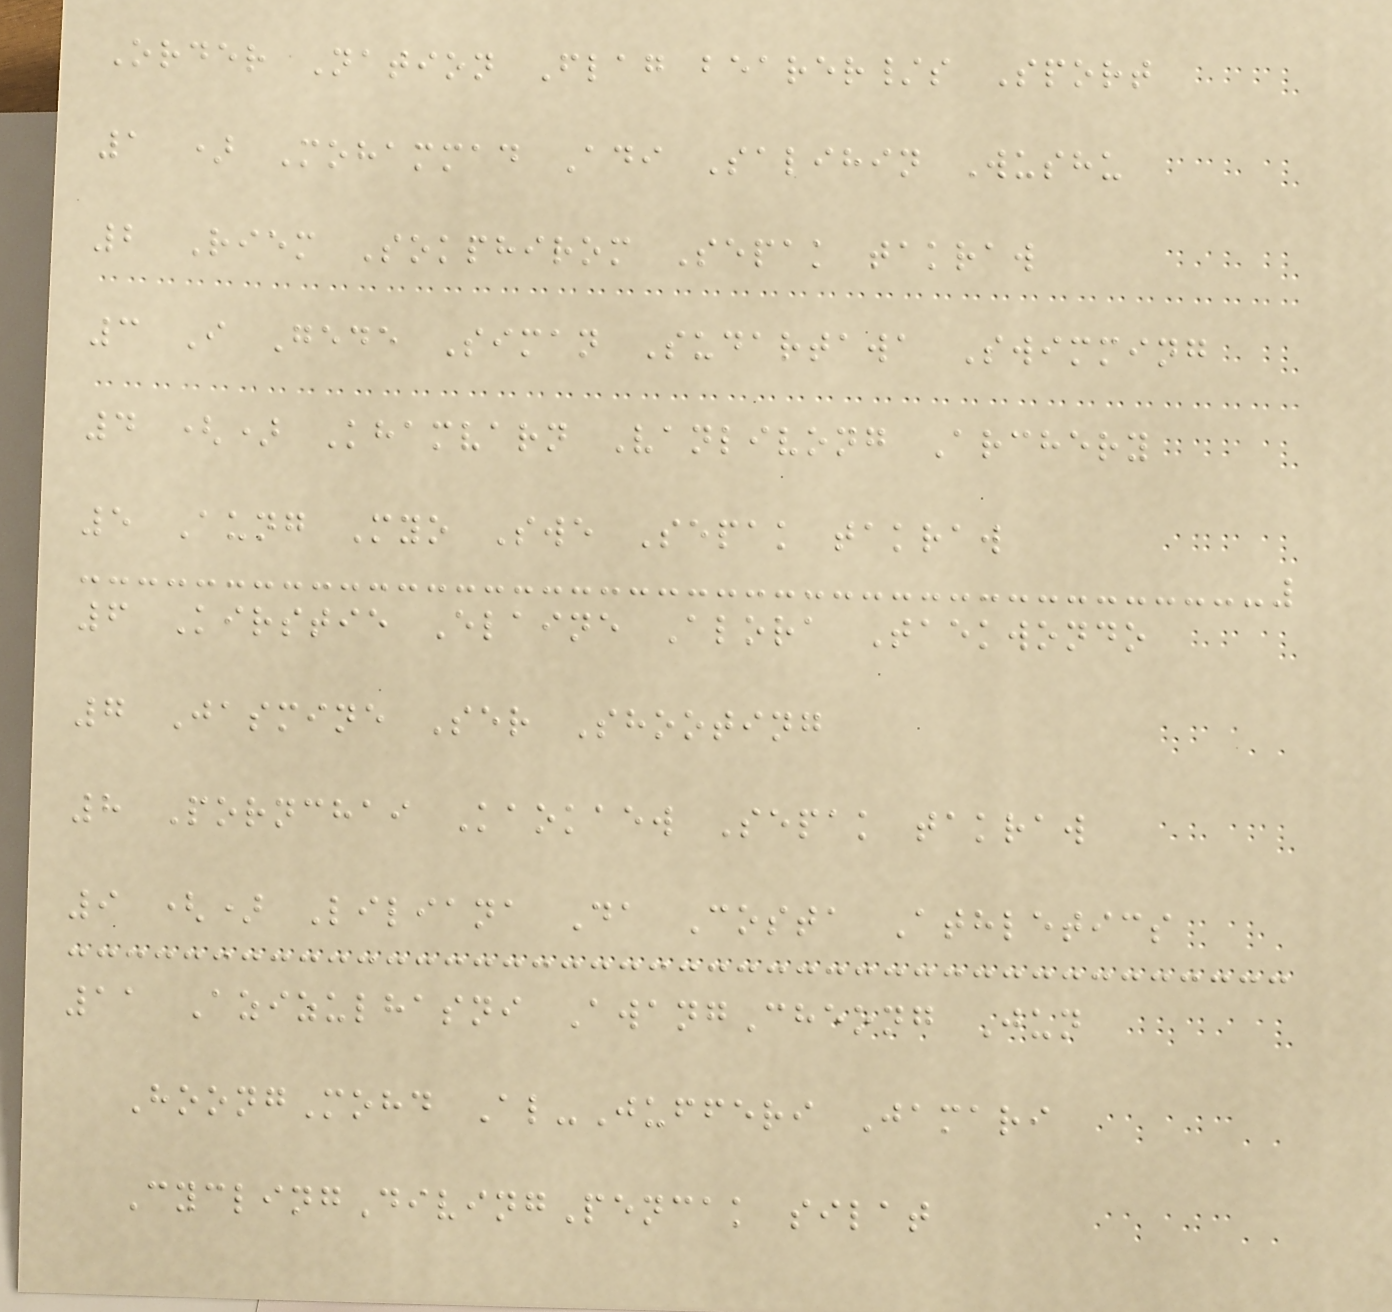Order Nation Flag bearer/s Sport
1 ) Mohammad Adi Salihin Wushu
2 Riem Sokphirom Sepak takraw
3 I Gede Siman Sudartawa Swimming
4 () Khamvarn Vanlivong Archery
5 Aung Myo Swe Sepak takraw
6 Kirstie Elaine Alora Taekwondo
7 Jasmine Ser Shooting
8 Pornchai Kaokaew Sepak takraw
9 () Liliana Da Costa Athletics
11 Azizulhasni AwangCheong Jun
HoongMohd Al-Jufferi Jamari
CyclingDivingPencak silat
